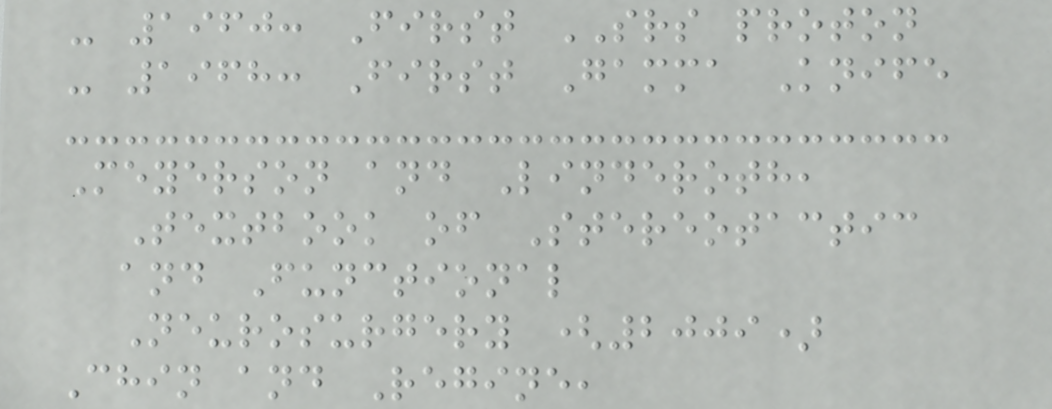- 1960: First SRS proton
- 1968: First Gamma Knife
Meyerson and Linderoth,
Textbook of Stereotactic
and Functional
Neurosurgery (2009)
Chin and Regine,
